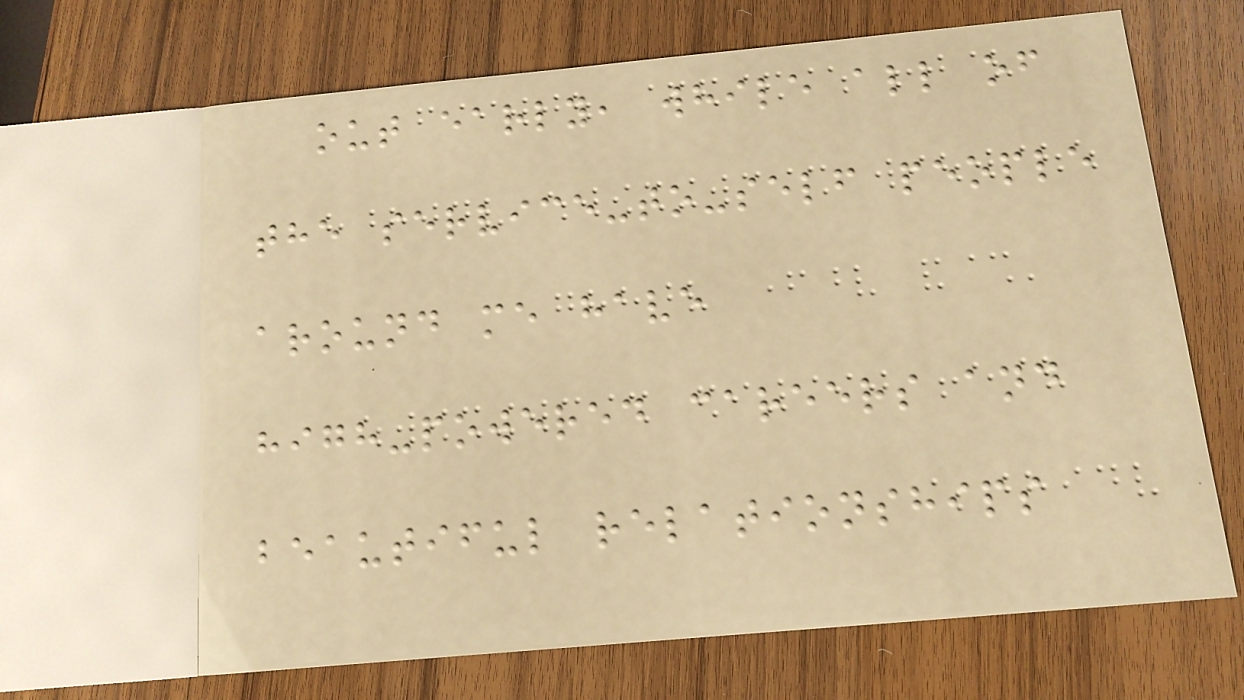out early, while all of
the service-to-self people
around me have
high-powered careers and
beautiful relationships
